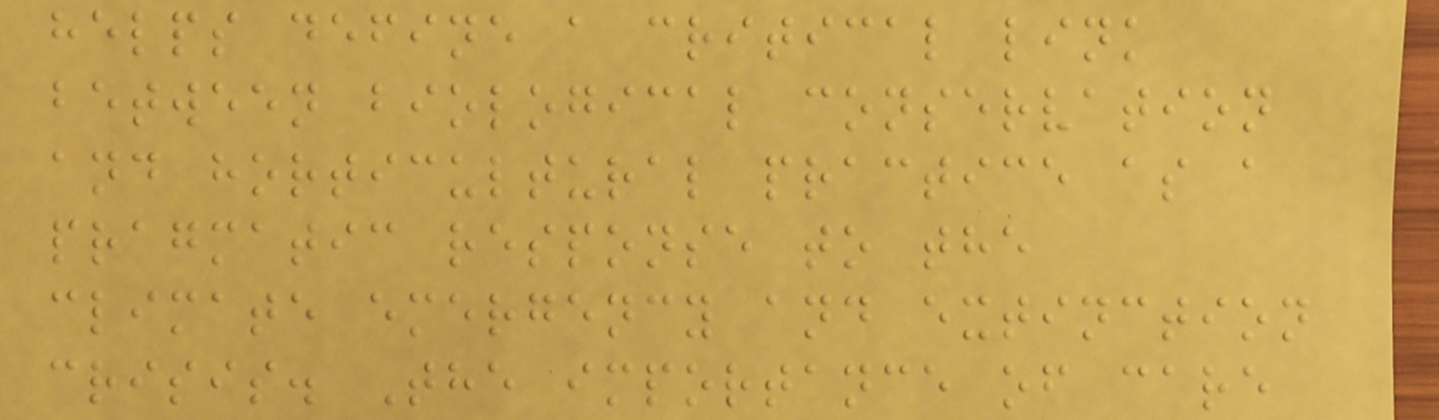helps define a critical link
between biological conservation
and horticultural practice as a
pragmatic response to the
climate emergency and extinction
crisis. The importance of care
